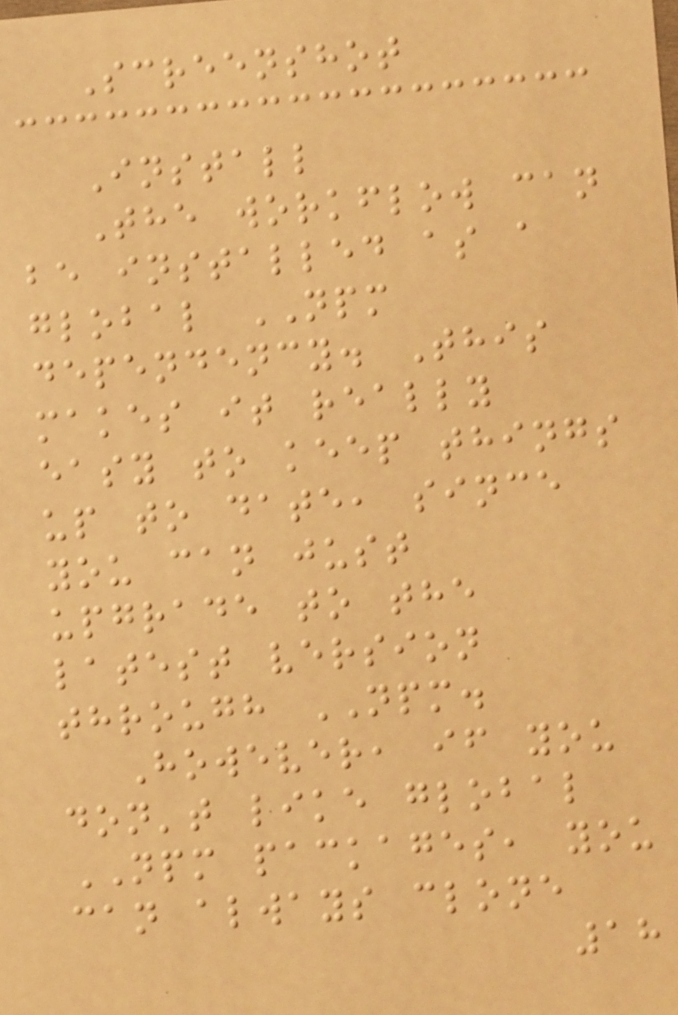Screenshot
Install
The workflow can
be installed as a
global NPM
dependency. This
makes it really
easy to keep things
up to date, since
you can just
upgrade to the
latest version
through NPM.
However, if you
don't like global
NPM packages, you
can always clone
18
